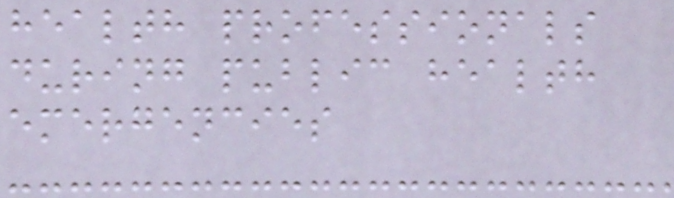health professionals
during public health
emergencies
